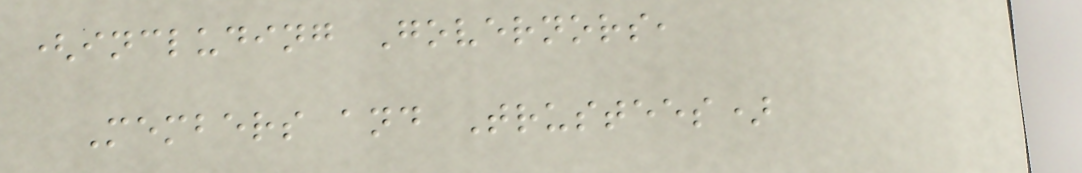(including Governors,
Members and Trustees)
